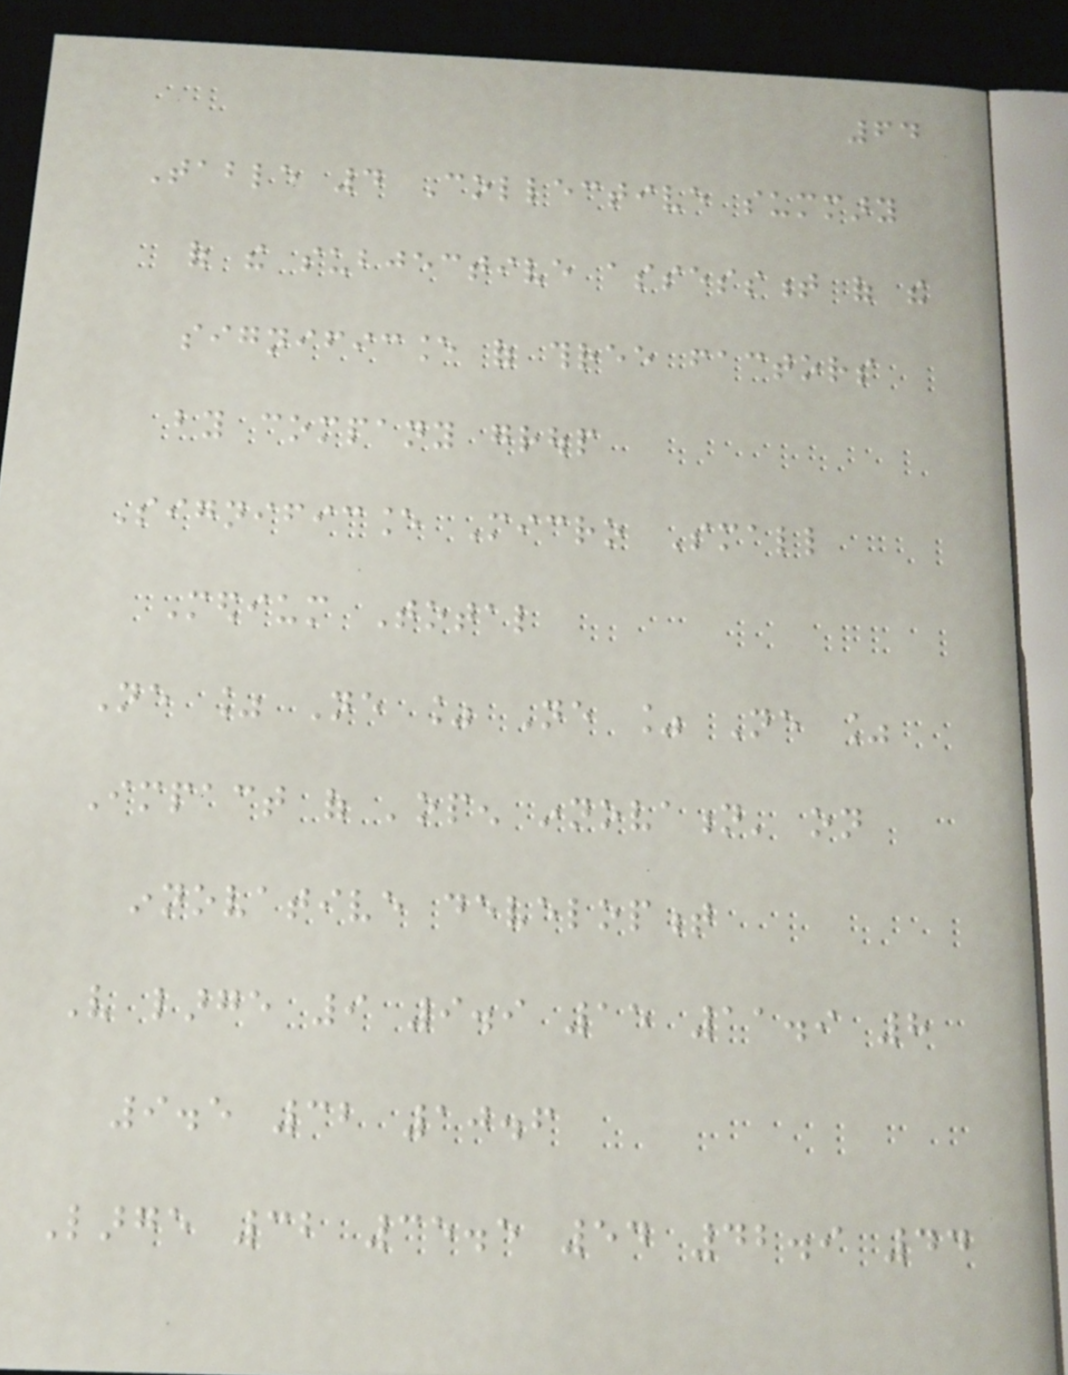64
Table 4 Collective summary
of the subjective assessment of the
significance of three factors
by company group
Significance Micro Small
Medium Total
Ne % Ne % Ne % Ne %
Impact of 'open innovation' on
innovative development
Very large 9 9.9 15 11.9 8
9.5 32 10.6
Large 32 35.5 54 42.9 44
